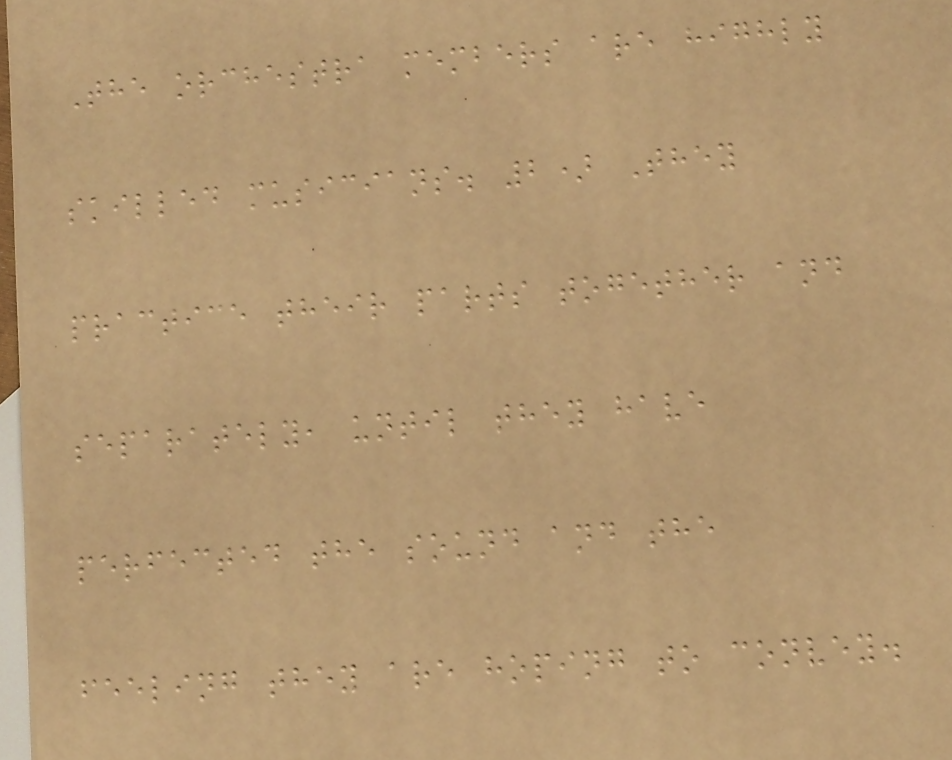The orchestra members are highly
skilled musicians. 2) They
practice their parts together and
separately, until they have
perfected the sound and the
feeling they are hoping to convey.
